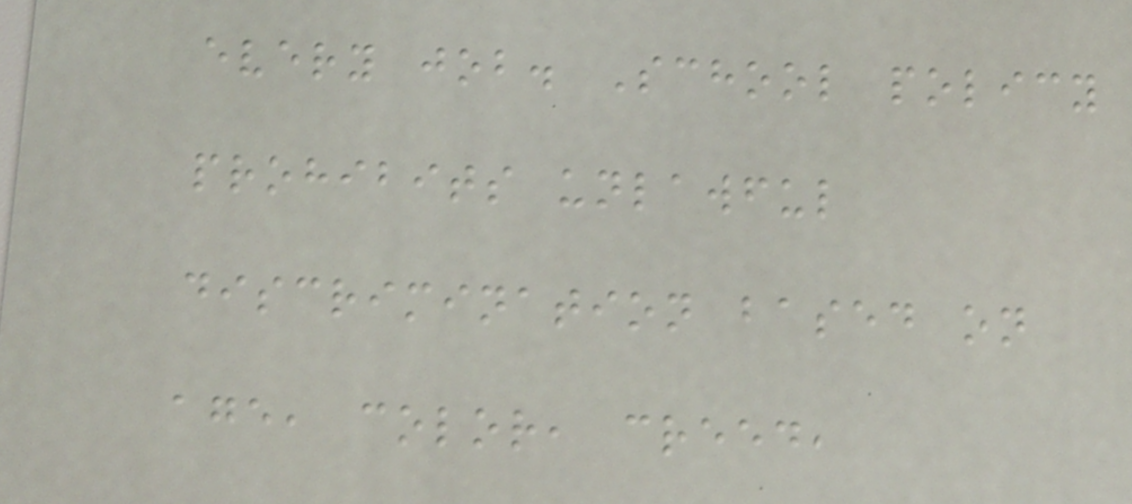every job. School policy
prohibits unlawful
discrimination based on
age, color, creed,
